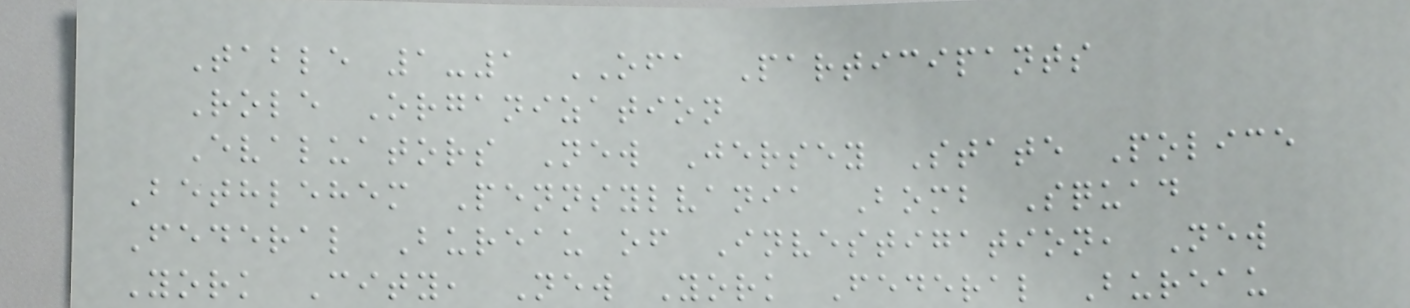Table 1-1 OFA Participants
Role Organization
Evaluators New Jersey State Police
Bethlehem Pennsylvania Bomb Squad
Federal Bureau of Investigation, New
York City, New York Federal Bureau
